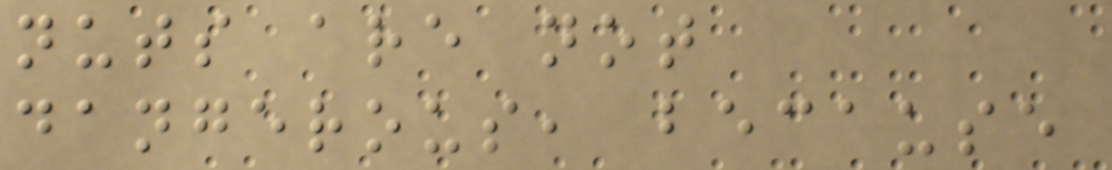nuts are not
dangerous, because
